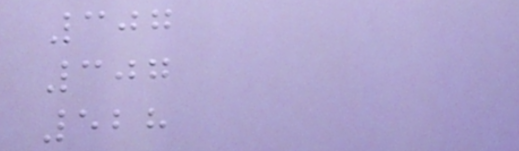307
307
528
